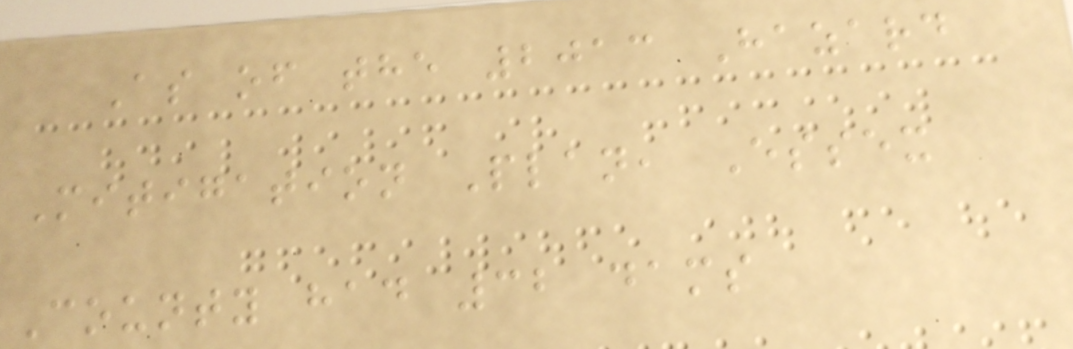As of the 2013 Hazard
Mitigation Plan, Essex
County had 32 dams
